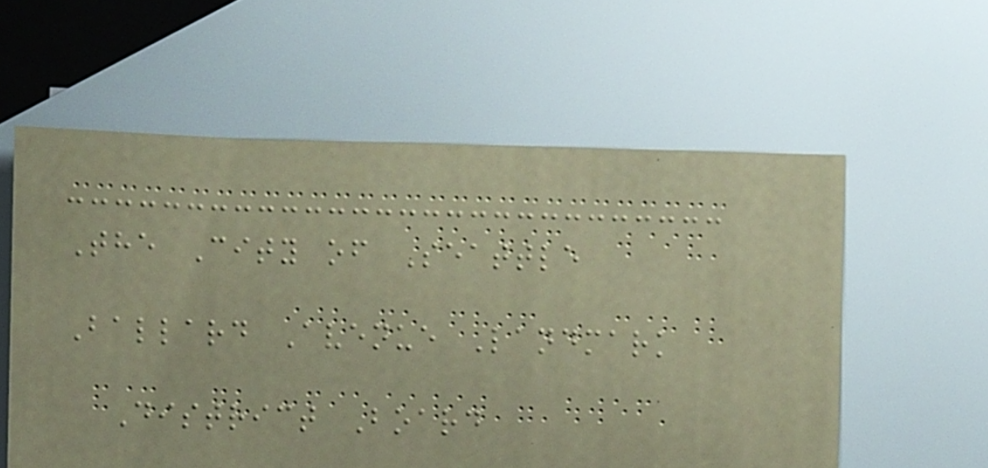The City of Seattle
Ballard Avenue Landmark
District Board
